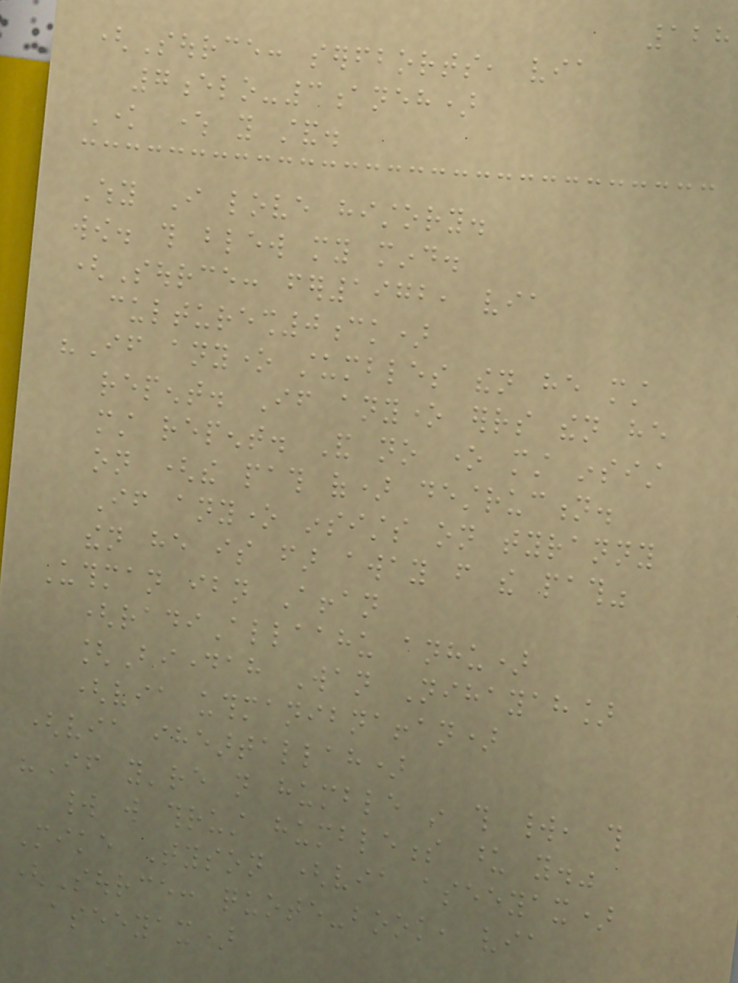128
(Source: serfborts, via
7elo-3aneh)
Know where you stand.
Why I love history.
wow. this blew my mind.
(Source: fer1972, via
culturesh0ck)
"If anyone stumbles then he must
repent. If anyone errs then he
must repent. And no one must insist
on (the path of) destruction.
If anyone insists on tyranny
then he is far away from the path"
Uthman ibn Affan
(radiAllaahu anhu)
[Bidayah Wan Nihayah]
(via uthmanibnaffan)
(via iheartallah)
"If you're not humble in this world, this
world will thrust humbleness upon you."
Mike Tyson (via aseeyax)
(Source: quote-book, via
aseeyax)
